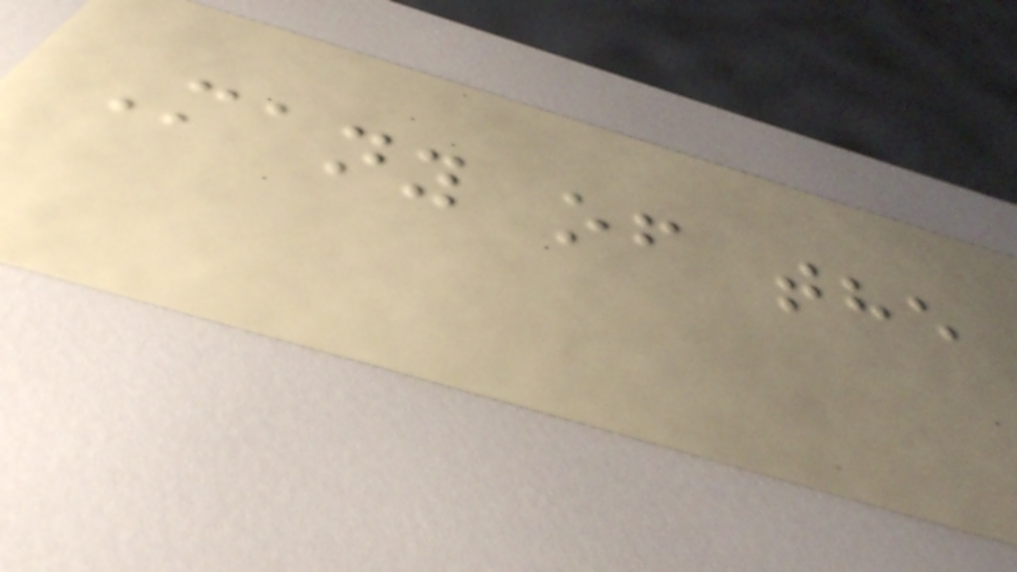Many of the
